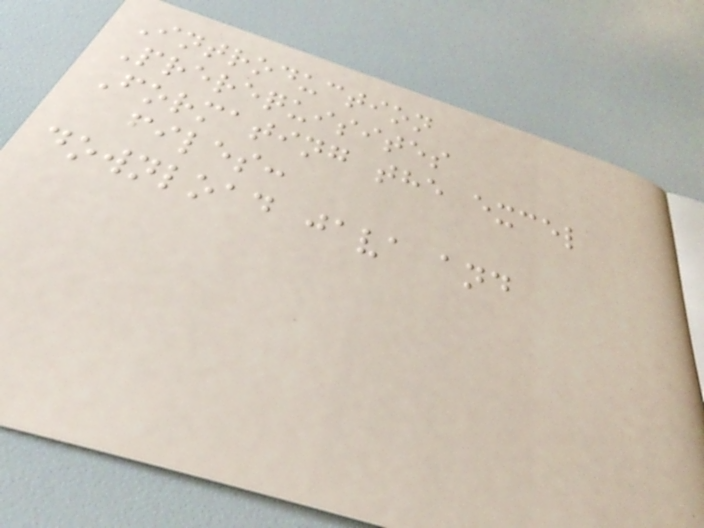Introduction
Prerequisites
Formating the excel
files:
download java and
